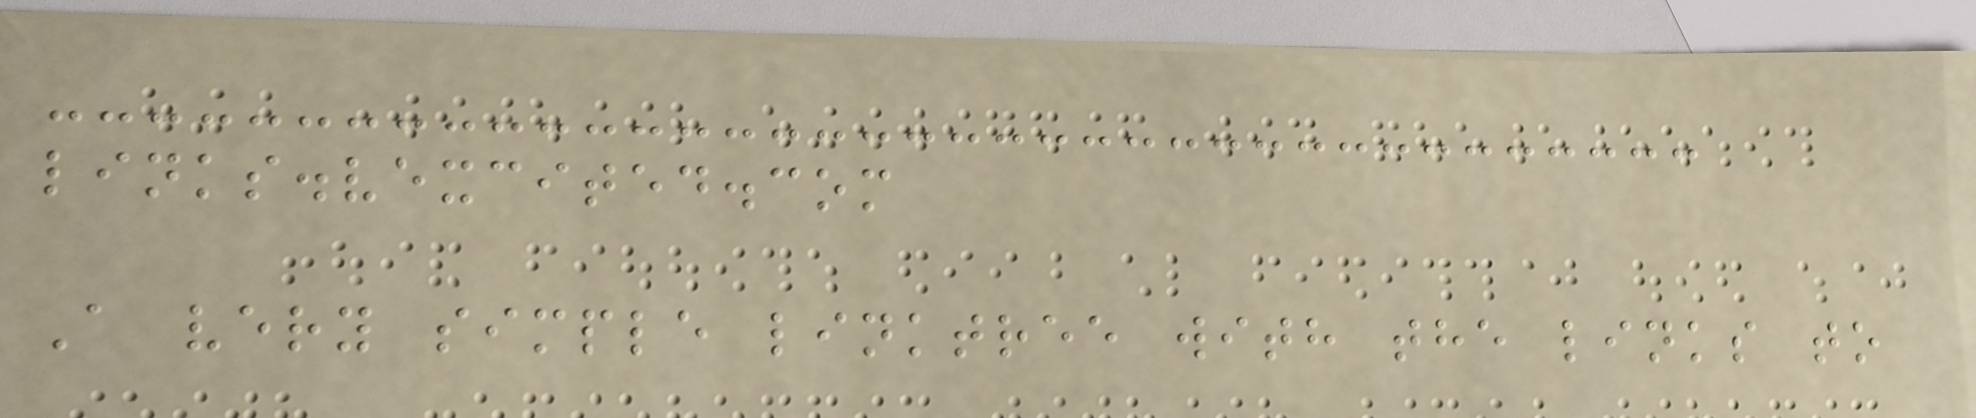links.vexcited.com
A very simple linktree with the links to
